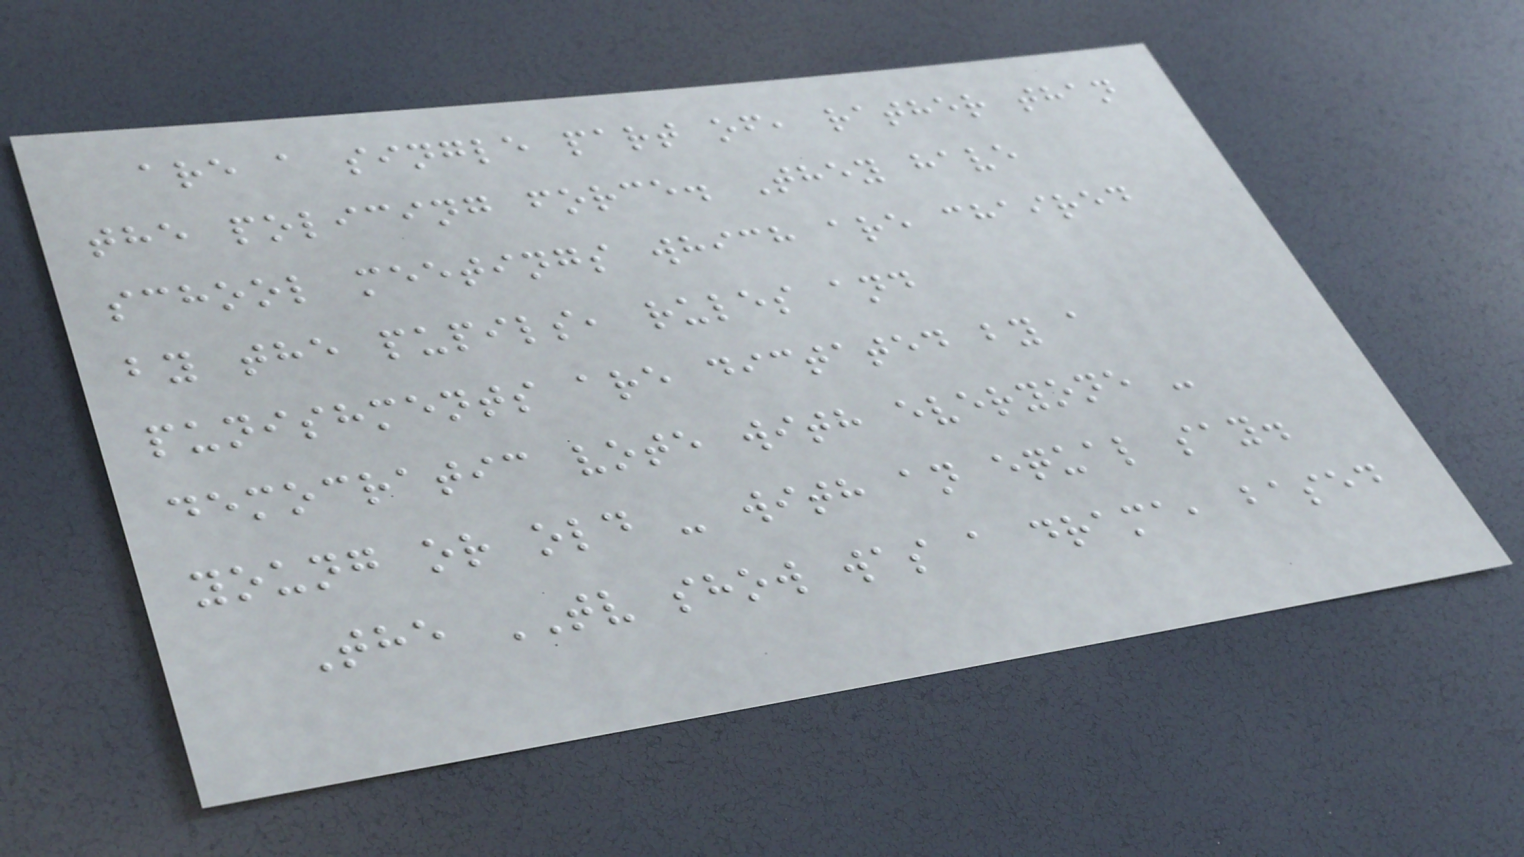are a single part of, rather than
the policing force. They have
school meetings which are chaired
by the pupils, rules and
punishments are dictated by a
democratic vote with everyone -
young or old - with an equal say.
The TV show was a drama, based
